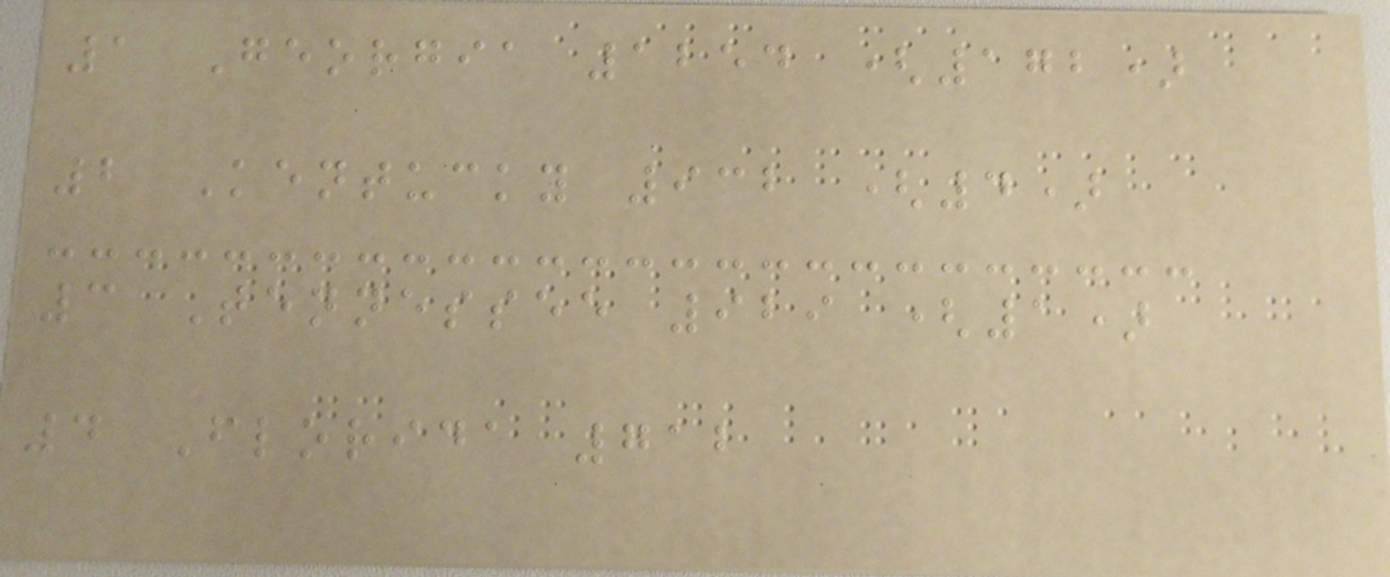1 Georgia 1254 (172)
2 Kentucky 932 (4)
3 Tennessee 929 (1)
4 Florida 712
